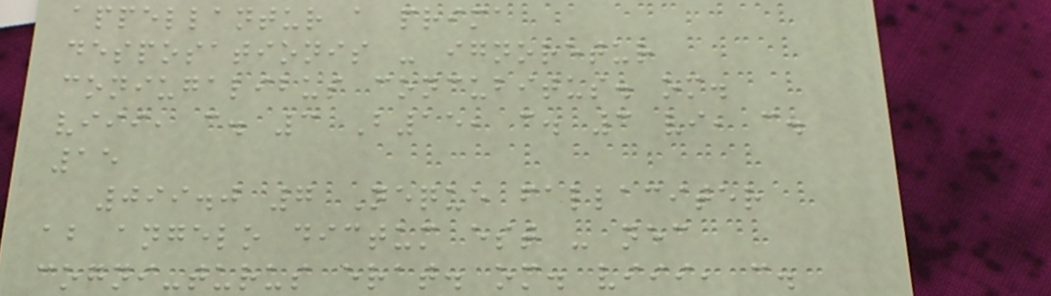appellantur a prima
desposationis - ignoretur
coniugalibus concubitus. om.
viii, c. 3 B15, c. 3 vi, c.
15
099.0 7 Neque fallaciter
ab angelo dictum est - nec
cogni-turus erat. om. viii, c.
